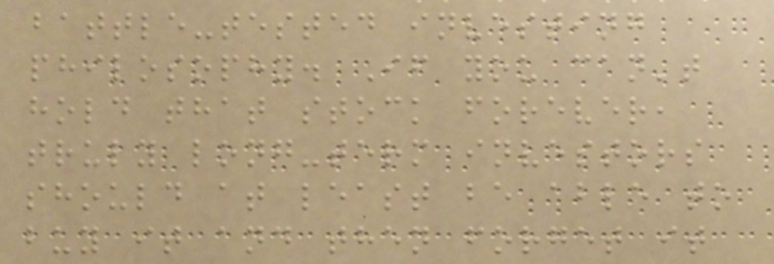battle-tested investing
philosophy. If you can't
hold that stock forever,
truly long-term investors
should at least be able to
buy it and then forget it
